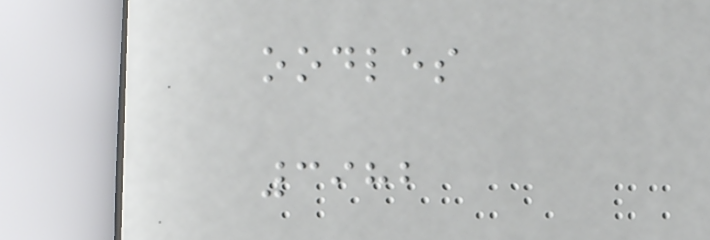oodles
3982
